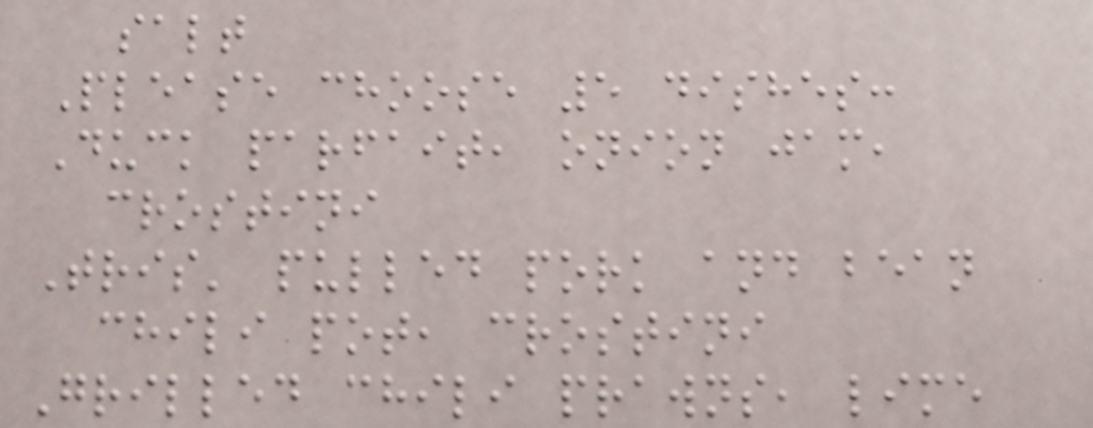salt
Please choose 5 dishes:
Duck parfait, onion jam,
crostini
Tris' pulled pork and bean
chili pot, crostini
Grilled chili prawns, lime
